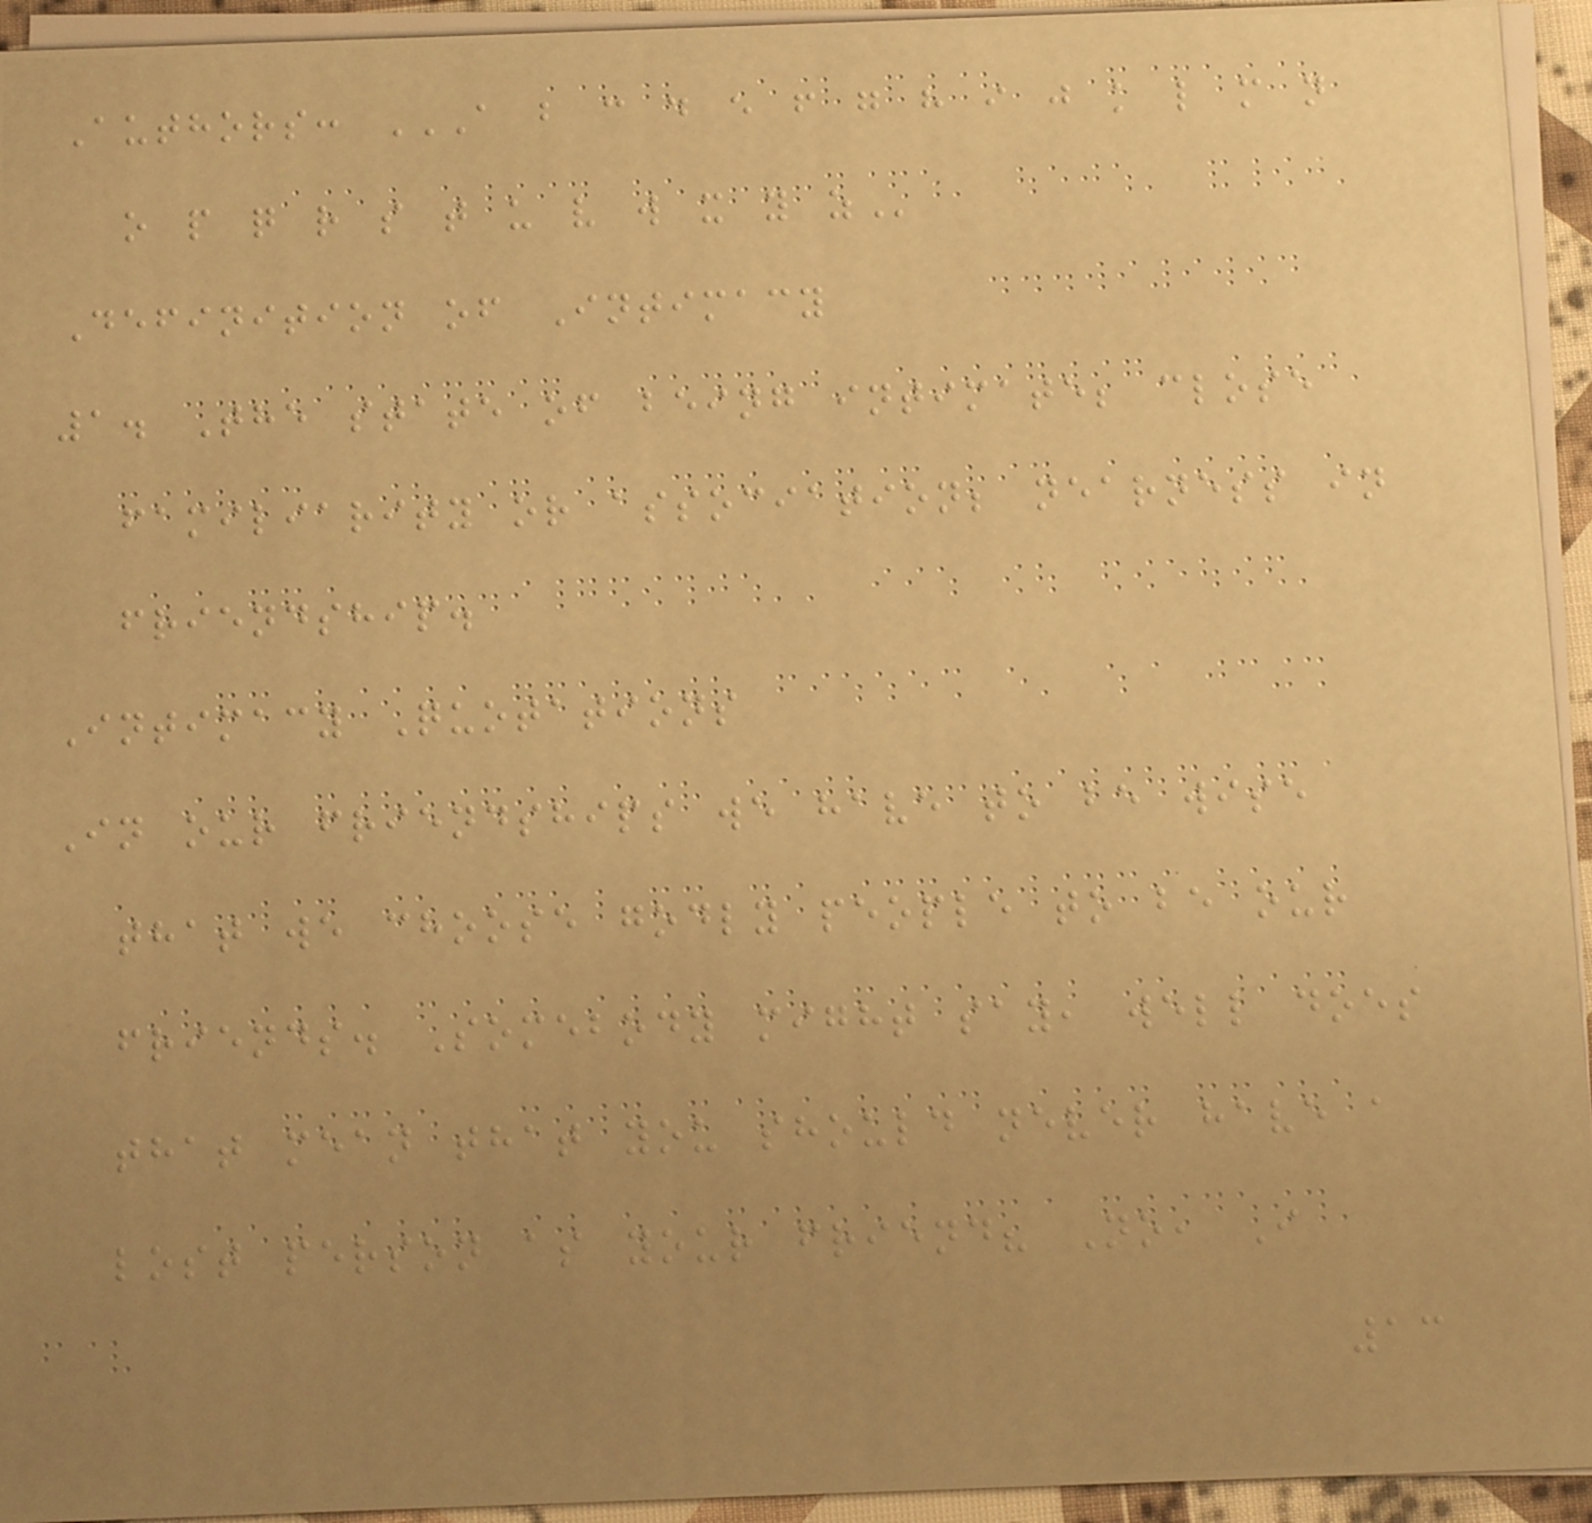Authors: A B C D E F G H I J K L M N
O P Q R S T U V W X Y Z
Definition of Intimacy
1. The state of being intimate; close
familiarity or association; nearness in
friendship.
Intimacy Quotations
In our friendships we have to be wise
that we choose godly people to be our
friends. Somebody might say, well does
that mean that you should never have a
lost person as your friend? No, I
13
